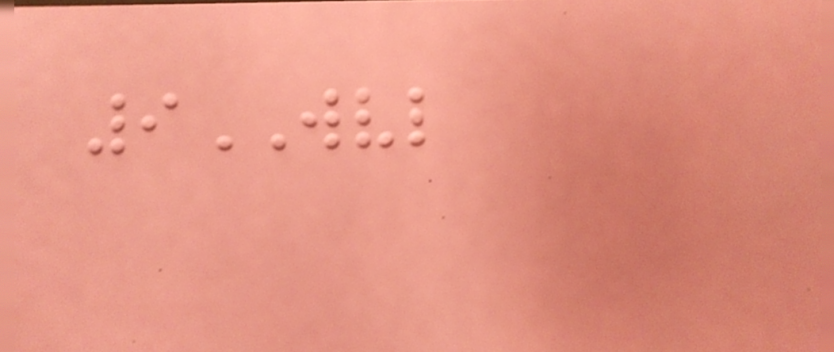9WVL
